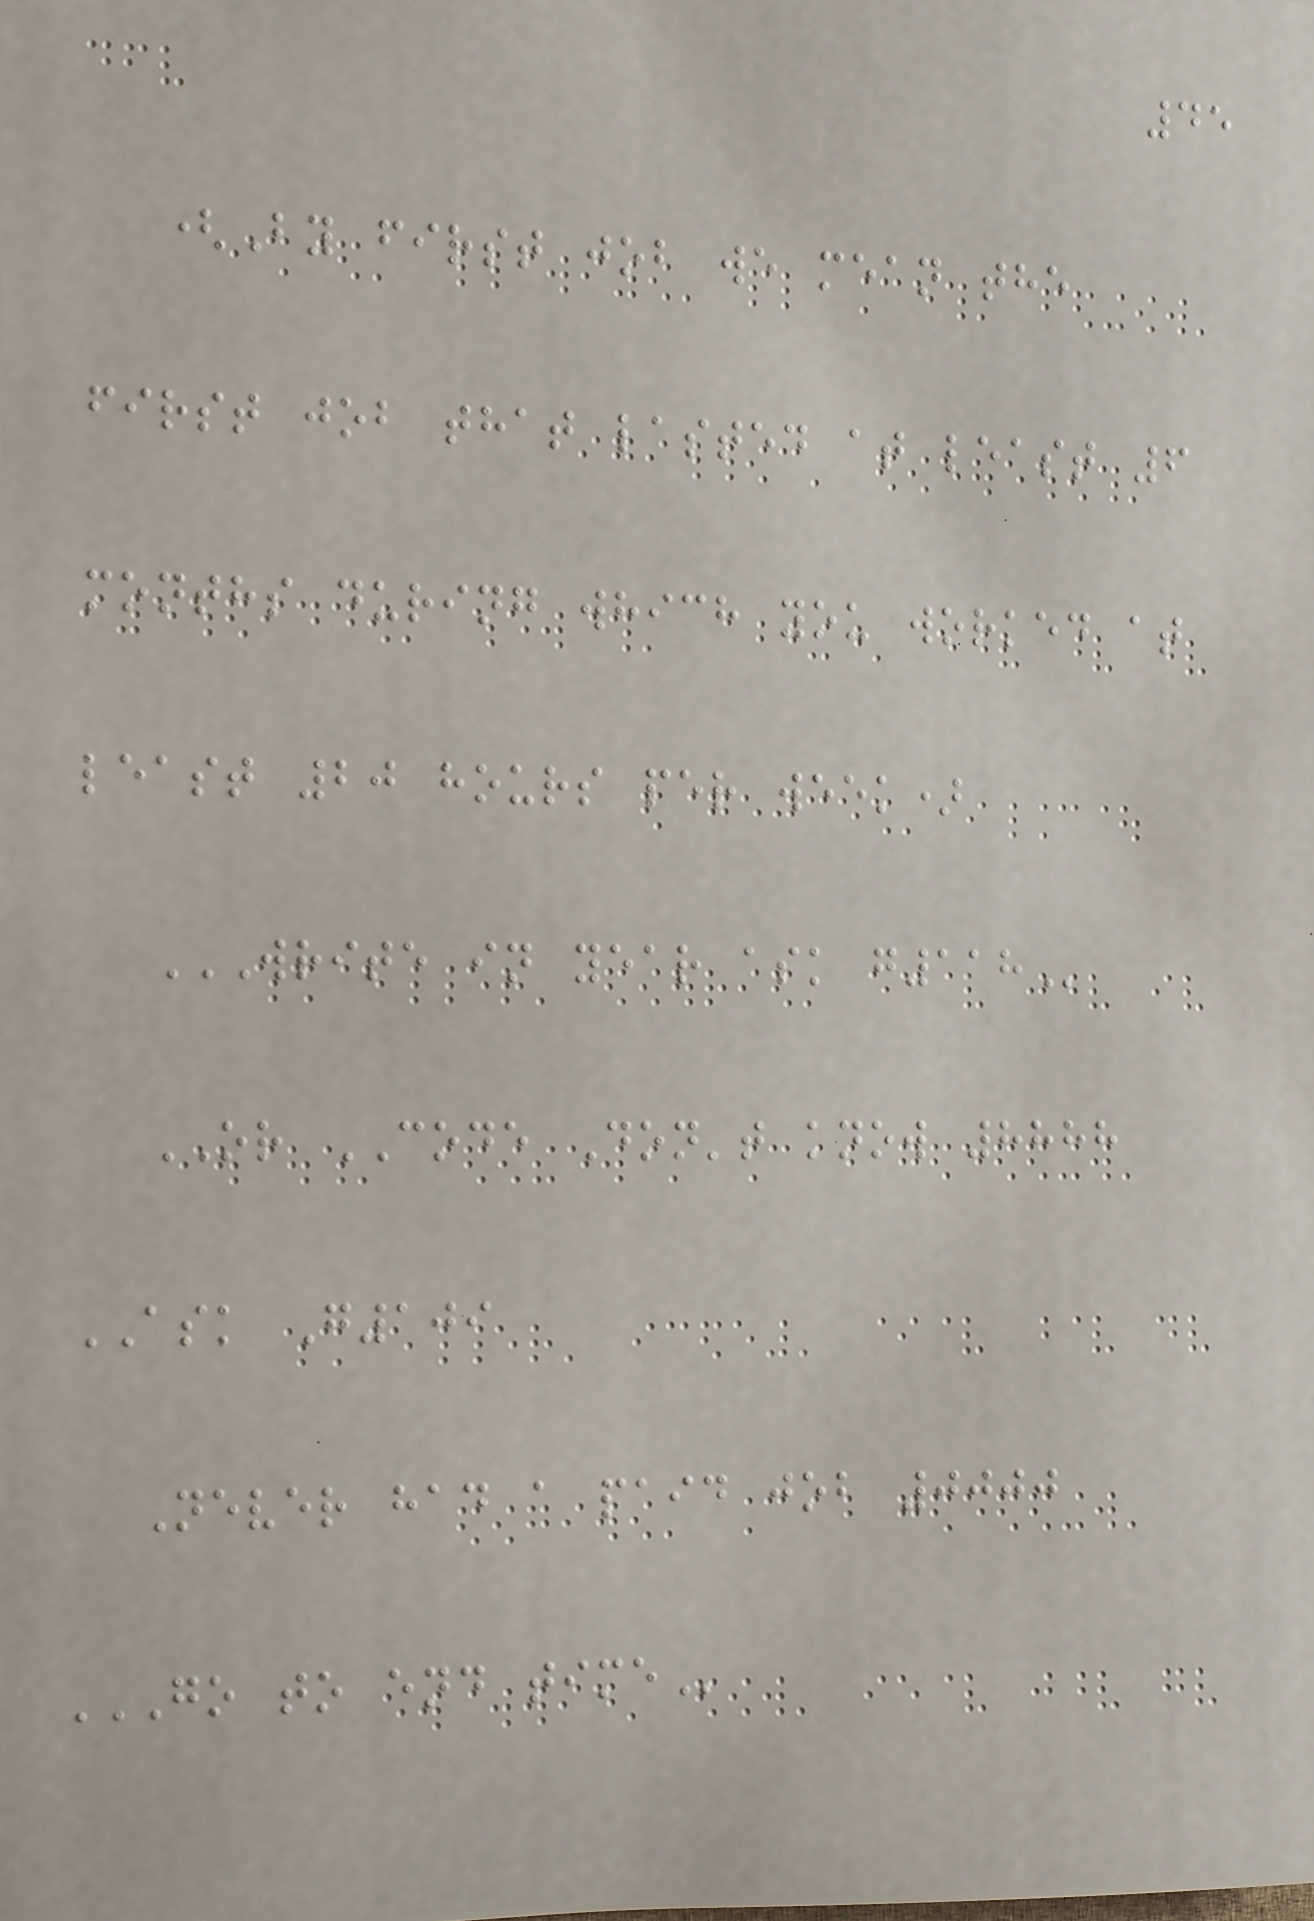45
(By first job we mean the
first job that lasted at least 6
months during which you worked at
least 20 hours per week)
WRITE IN YEAR ASK G118
OR CODE Don't know 8888
ASK G109
Never had a paid job 0000
GO TO END TIME
